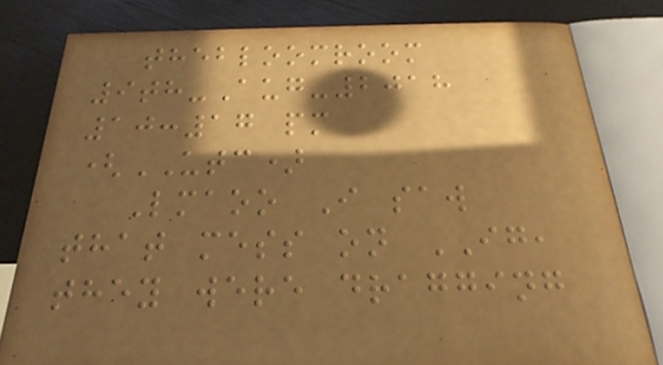thebloomroom
9th-Aug-2018
10:17 pm
(UTC)
Lmaoo I saw
that mess on IG,
they were dragging
